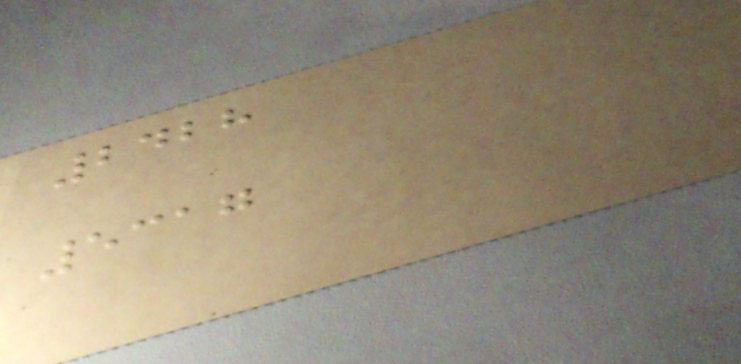2428
5317
